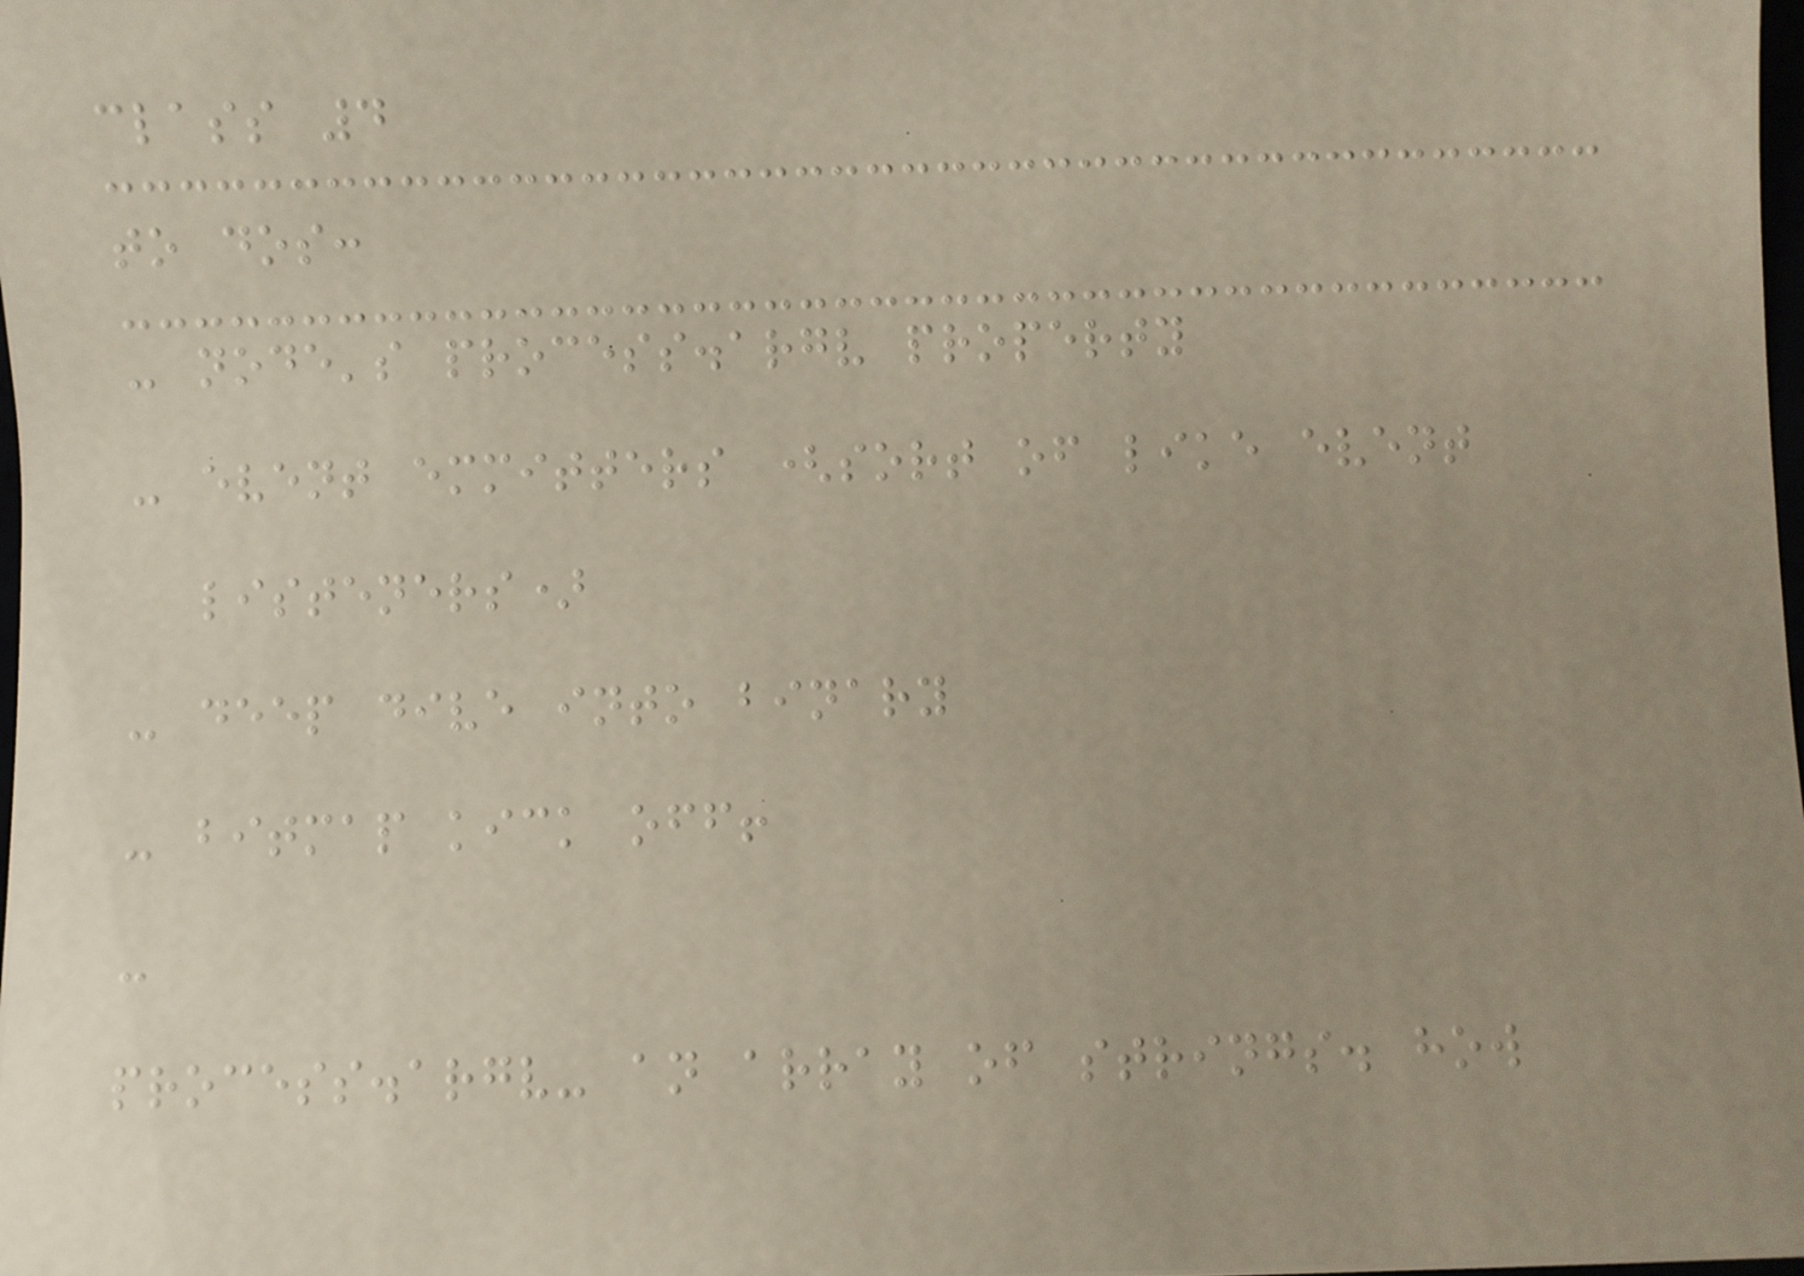class 4
to dos:
- node's process.argv property
- event emmitters (sort of like event
listeners)
- deep dive into binary
- bitmap kick off!
-
process.argv- an array of strings. how
